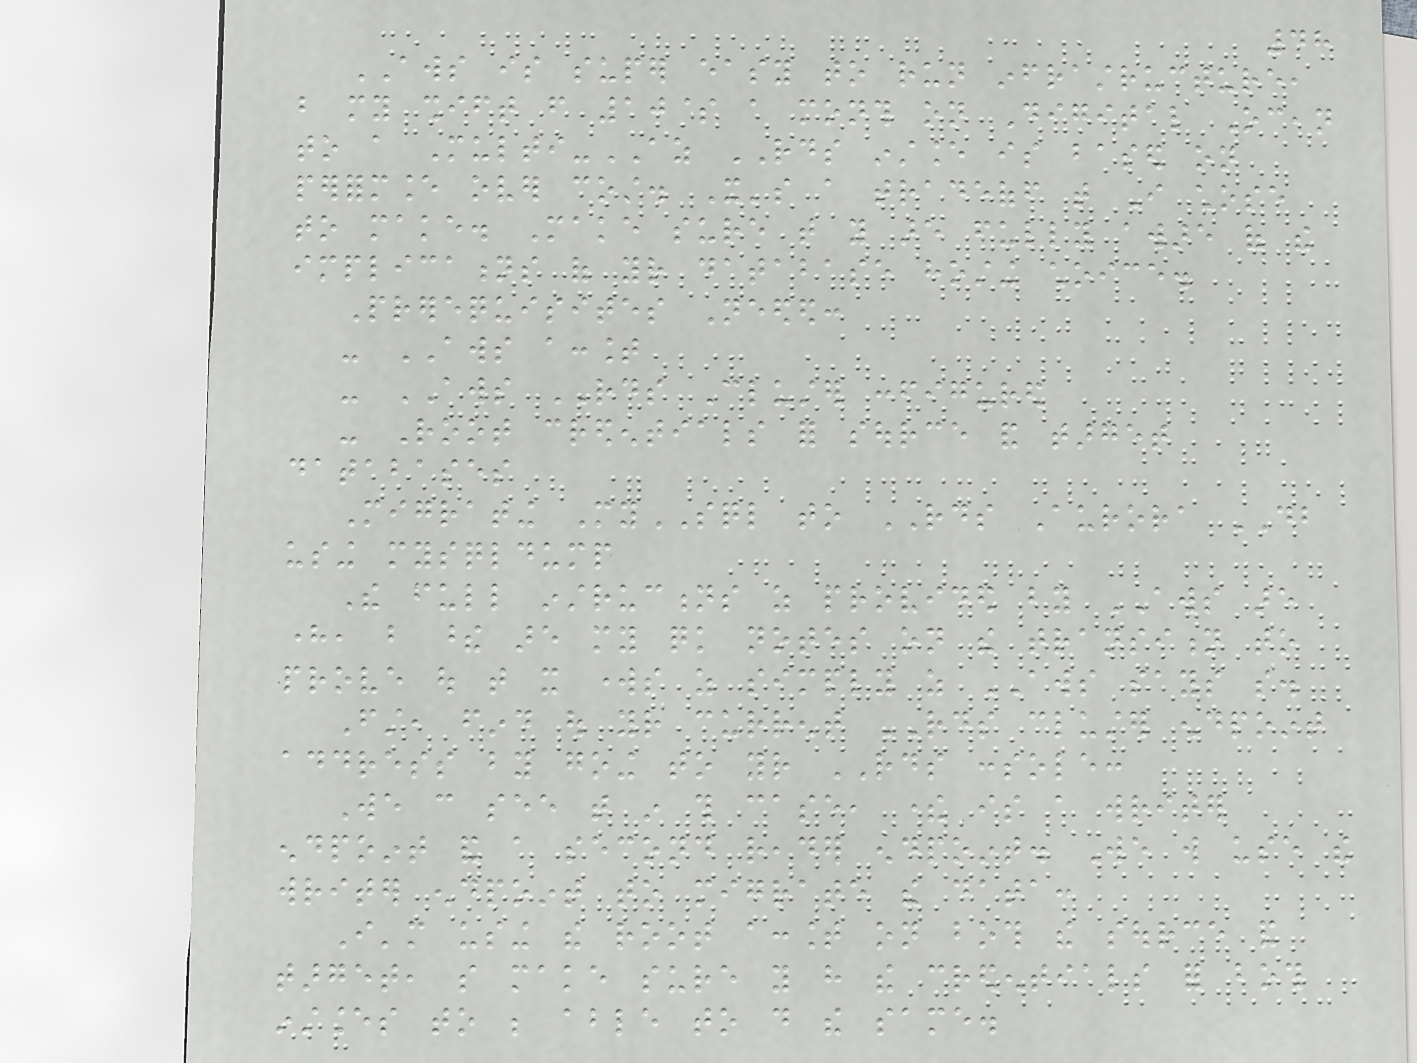48
AWS is super easy to run infrastructure,
but my shift from 10$ a month on Digital Ocean
to a Multi-AZ RDS instance is based on
performance over cost. It's a tradeoff that I chose
to make. Make sure that you are fully aware of the
implications of your database hosting choice.
Prerequisites Needed:
- AWS account
- AWS RDS Cluster configured
- Root credentials for source and target
databases
Migrating MySQL to RDS Aurora DB
using mysqldump
The full instructions as provided by AWS are
here, but these are my quick notes on the transition to
prove out that it works as simply as AWS says so.
First, find out your current RDS cluster endpoint
address by going to your RDS console:
We can see that in this case, there is a writer
endpoint and a second reader endpoint. We will use the
writer endpoint to migrate the data:
I'm using the root account on both the source and
target, so make sure you have the credentials for both
instances to be able to do the same.
